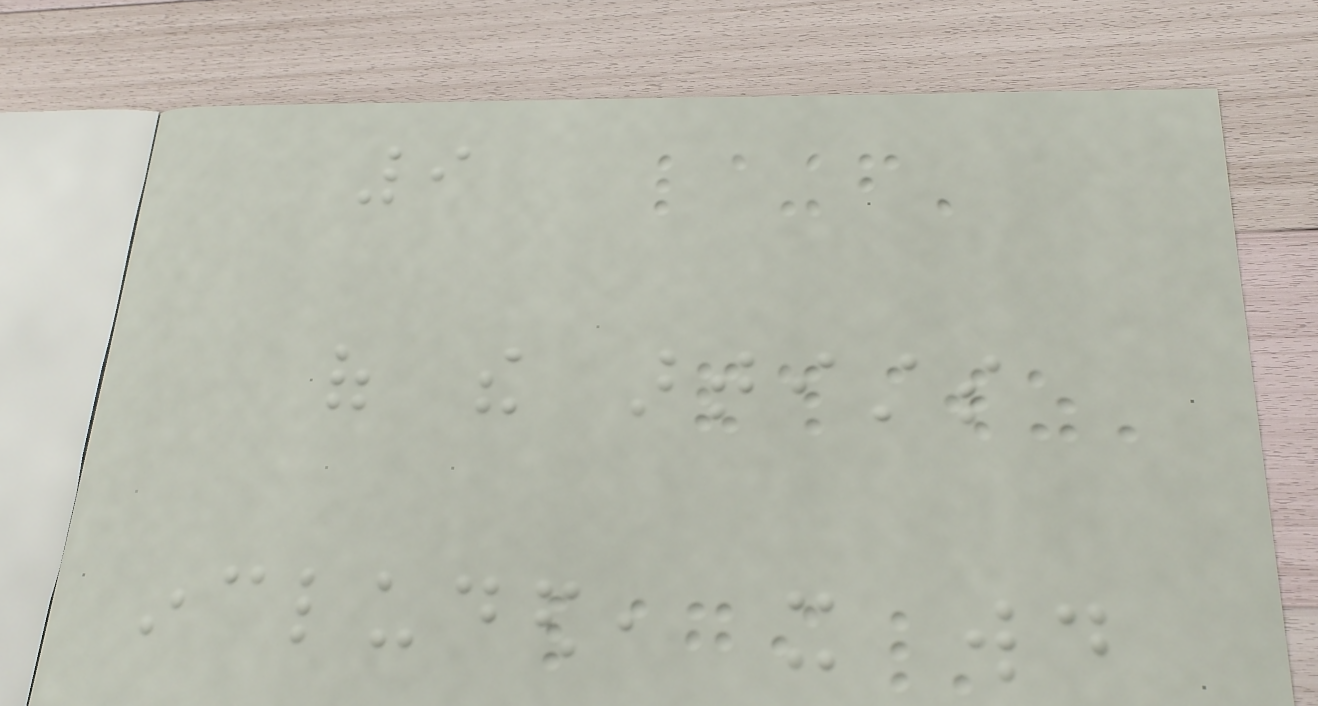9
of the artists
included, it would
